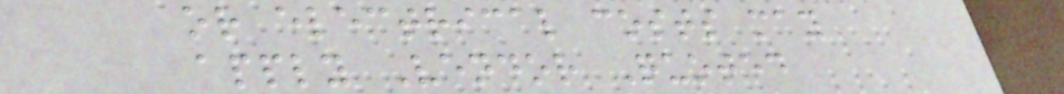or electrical costs may
apply Vendor Quoted
